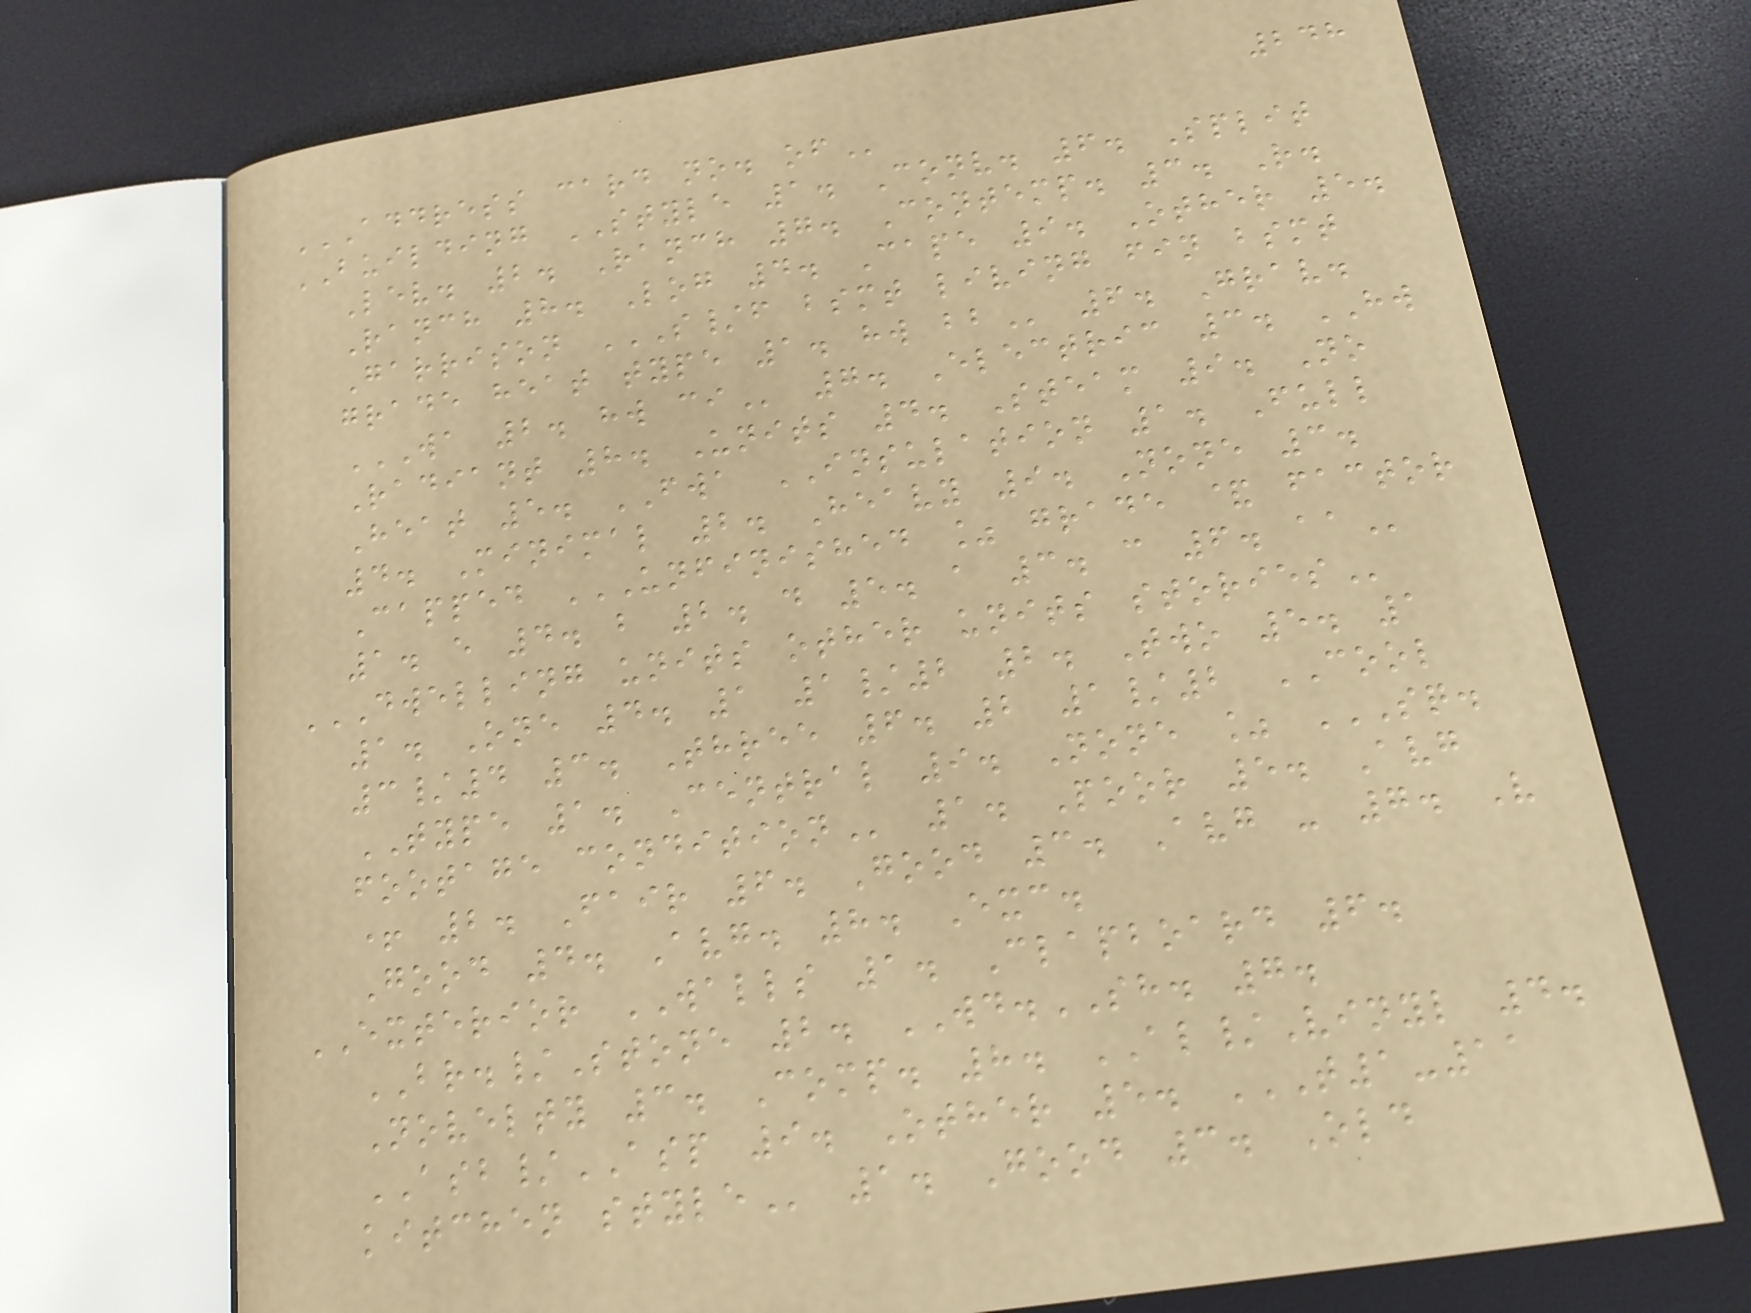248
ADDRESS CARD NO. OF
BUILDING STYLE 1. Conv. 6. Split
Lev. 2. Ranch 7. Contemp. 3. R.
Ranch 8. Log 4. Cape 9. Other 5.
Garrison S/F BSMT LIVING FIN BSMT
GRADE HEAT TYPE 1. HW BB 6. Grav.
WA 2. HW CI 7. Electric 3. HW
Radiant 8. Units 4. Steam 9. No
Heat 5. FWA INSULATION 1. Full
4. Minimal 2. Heavy 9. None 3.
Capped UNFINISHED % GRADE & FACTOR
1. E 4. B 2. D 5. A 3. C 6. AA
DWELLING UNITS OTHER UNITS STORIES
1. One 4. 1 1/2 2. Two 5. 1
3/4 3. Three 6. 2 1/2 COOL
TYPE 1. Central 9. None % SQ.
FOOTAGE CONDITION 1. Poor 5. Avg
+ 2. Fair 6. Good 3. Avg - 7. V
Good 4. Avg. 8. Exc.
EXTERIOR WALLS 1. Clapboard 6.
BR./Stone 2. WD.SH. 7.
Novelty 3. Comp. 8. AL/Vinyl 4.
ASB/ASP 9. Other 5. T1-11
KITCHEN STYLE 1. Good 3. Old
